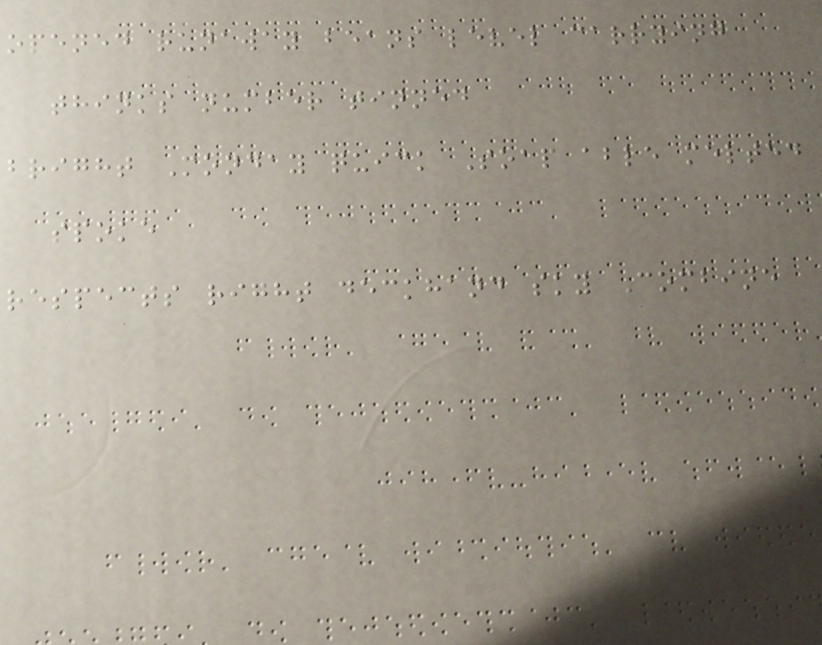opened runaway beans level carrying
thinks number tinned
bright Monday quick Soap able melted
spoke
respects right deckhand sky Combine
